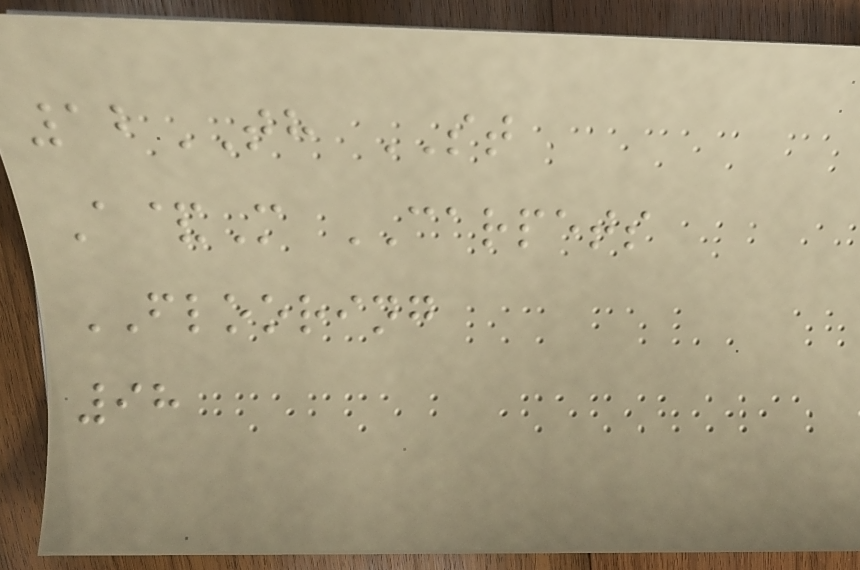12TH ST
A&M CARPETS
FLOORING
98
